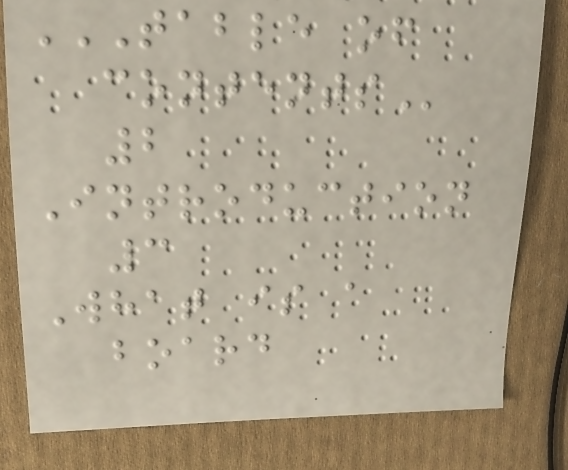TABLE OF
CONTENTS
2
Introduction
3
What is a
board
